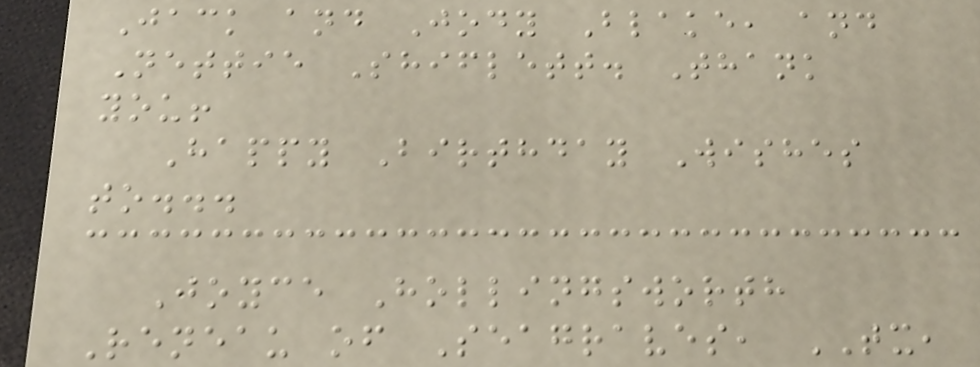Jack and Jody Blake, and
Nettie Shiflett. Thank
you!
Happy Birthday Wishes
to...
Joyce Hollingsworth
Reneau of Seagraves, TX,
